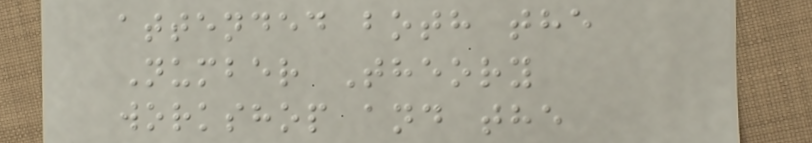attended both the
Number Theory
workshop and the
